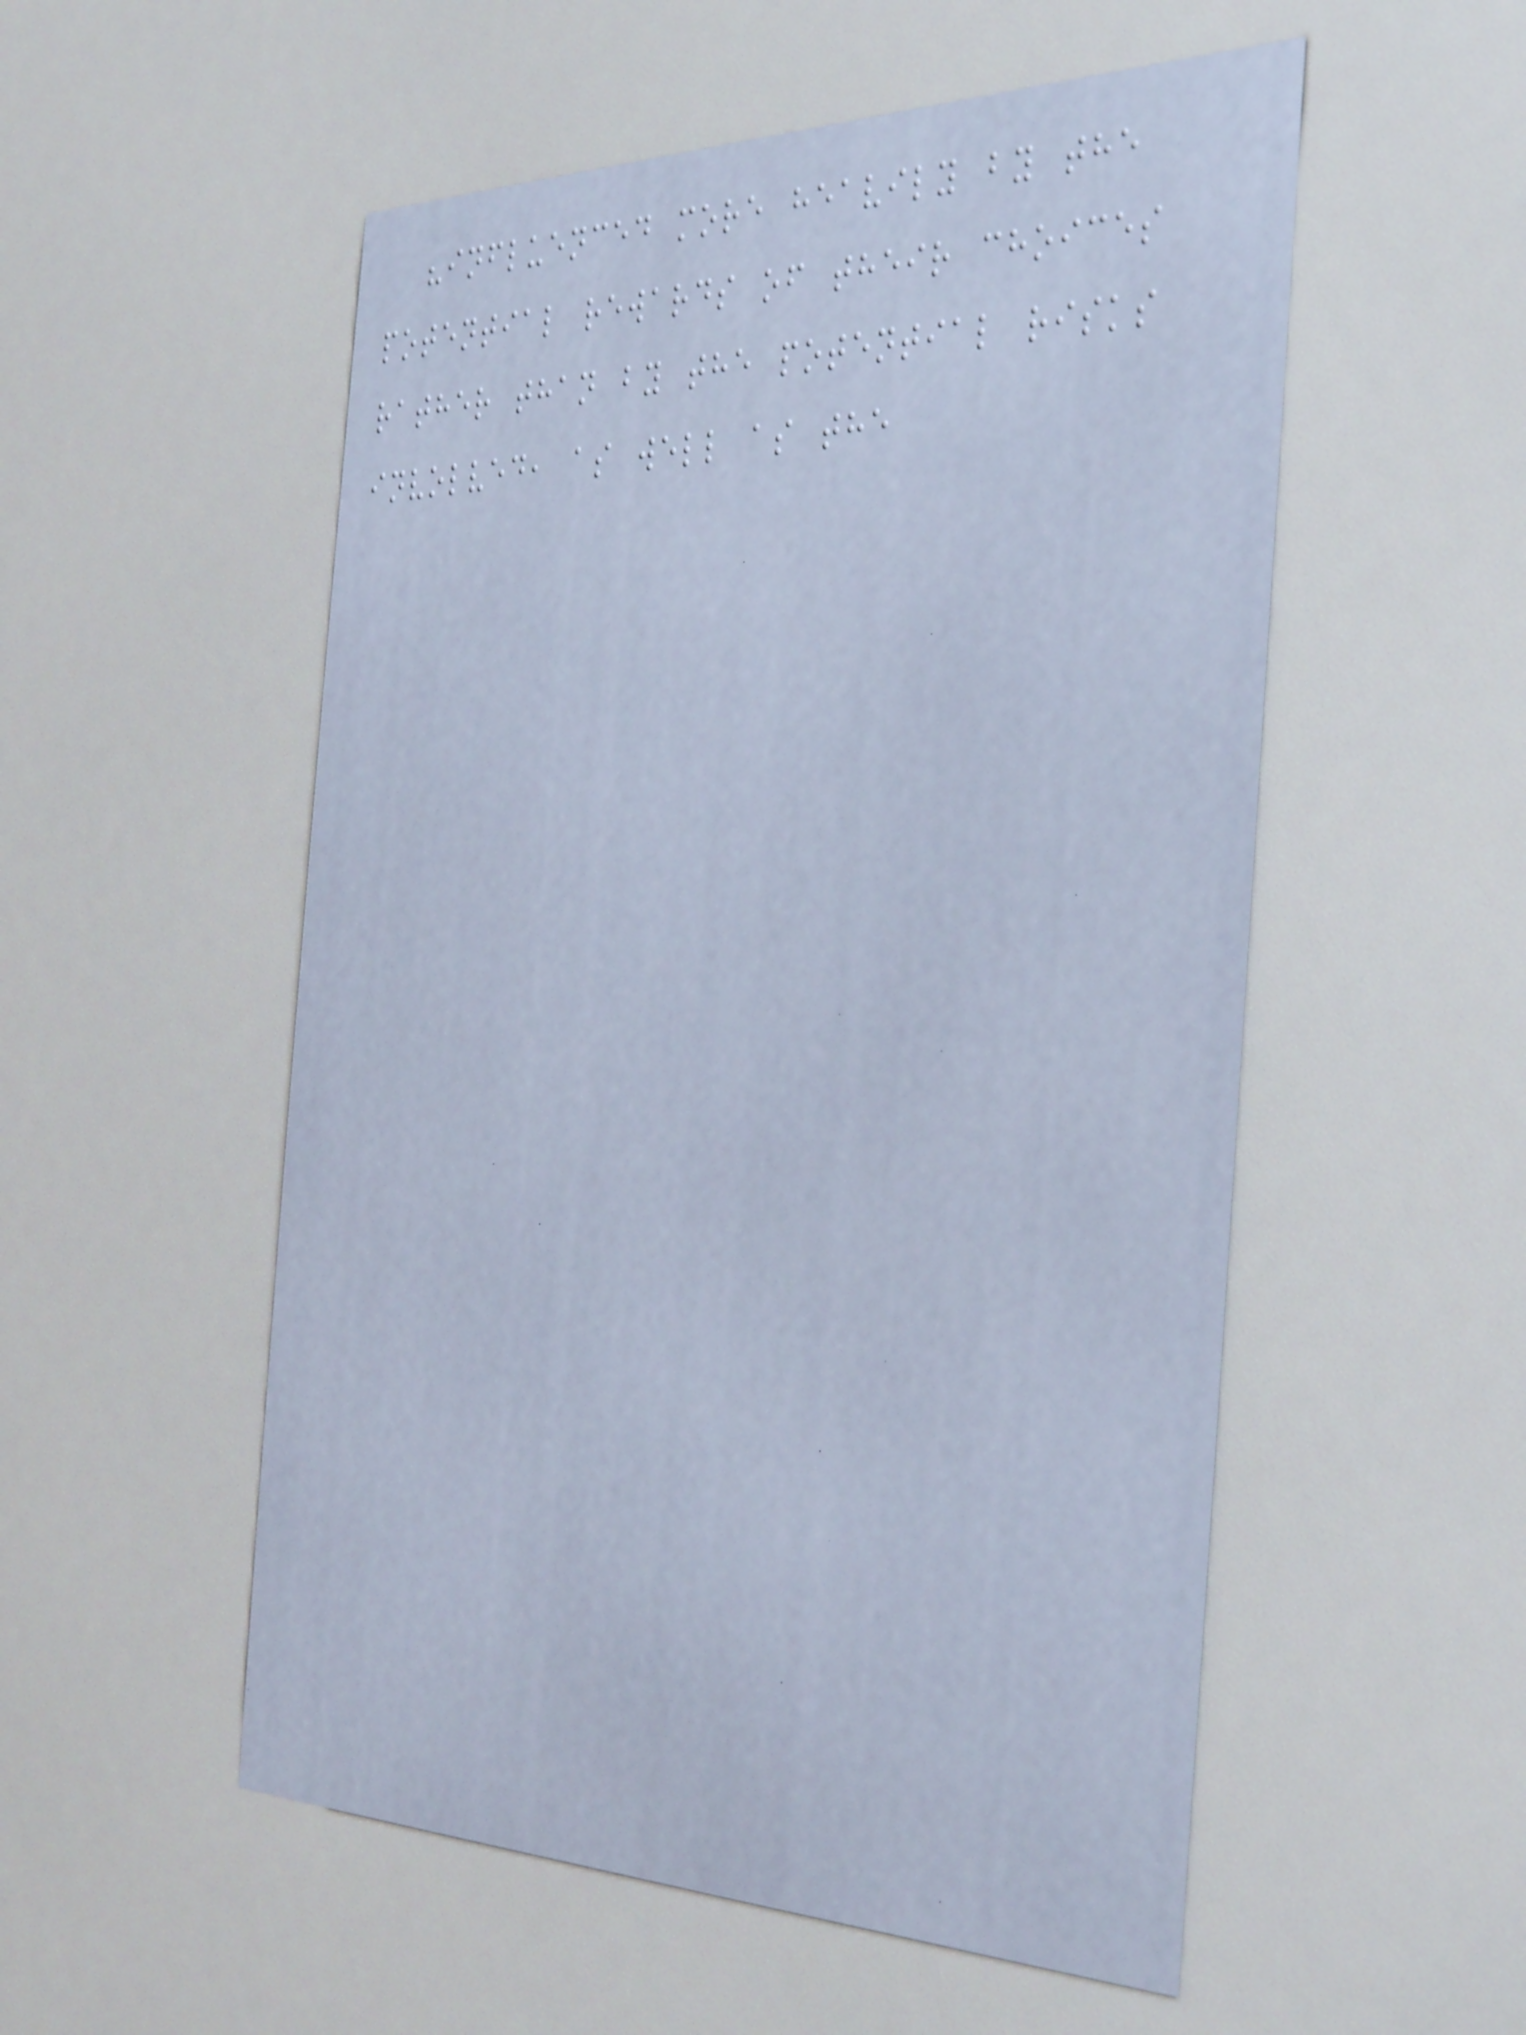"influenced more heavily by the
potential rewards of their choices
rather than by the potential risks
involved, as well as the
